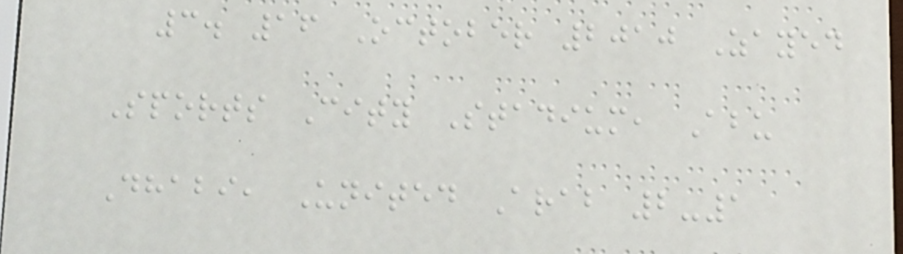3. 16 October 2010 Zayed
Sports City Stadium, Abu
Dhabi, United Arab 2-1
